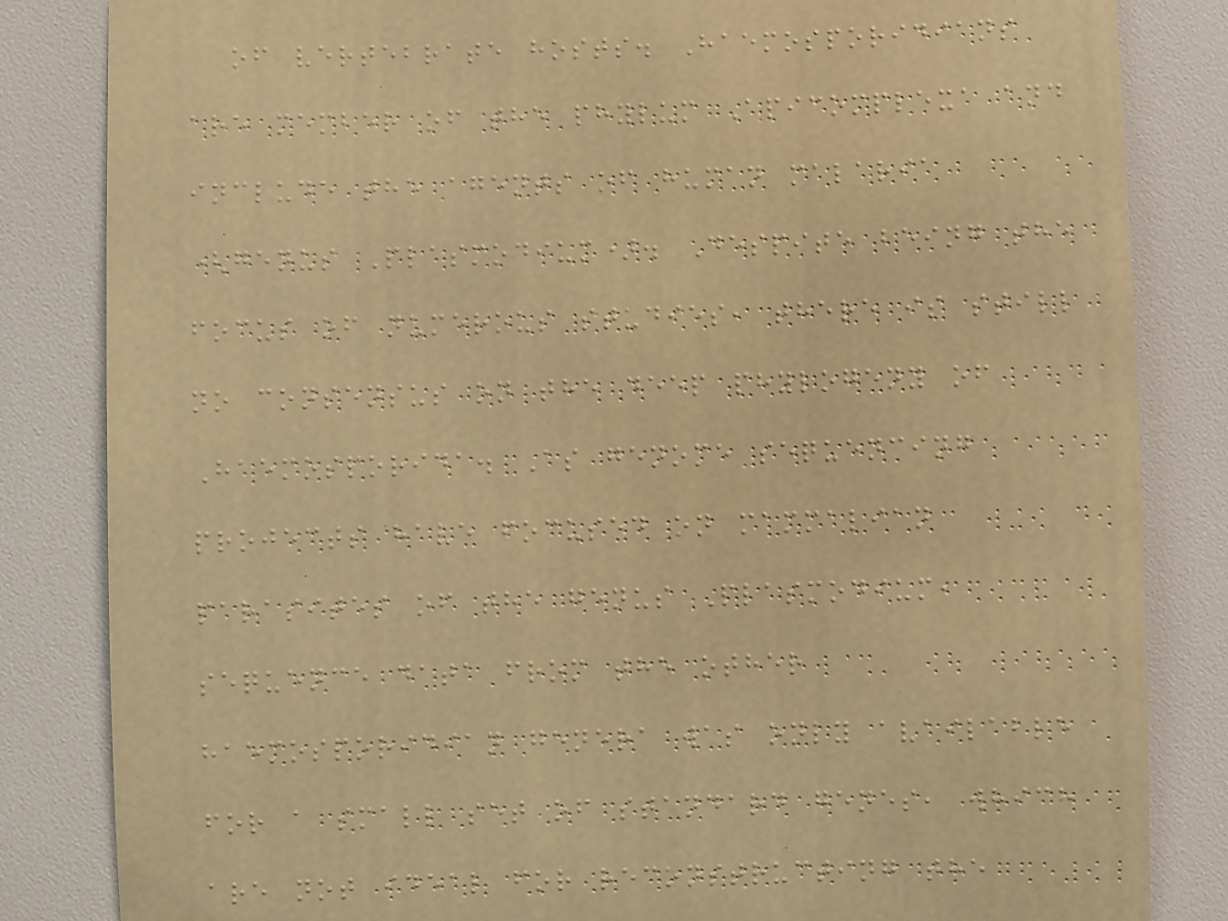of vertebrate hosts. Haemosporidians
are member of the phylum Apicomplexa and
include the agents of human malaria
(genus Plasmodium). Despite being the
focus of numerous studies, there is still
no consensus on the deep phylogeny of
Haemosporida. As genome sequencing
projects have focused on mammalian
parasites of the genus Plasmodium,
sequence data from the other
haemosporidian genera was only available
for a small set of standard genes, which
are not ideal for reconstructing the
